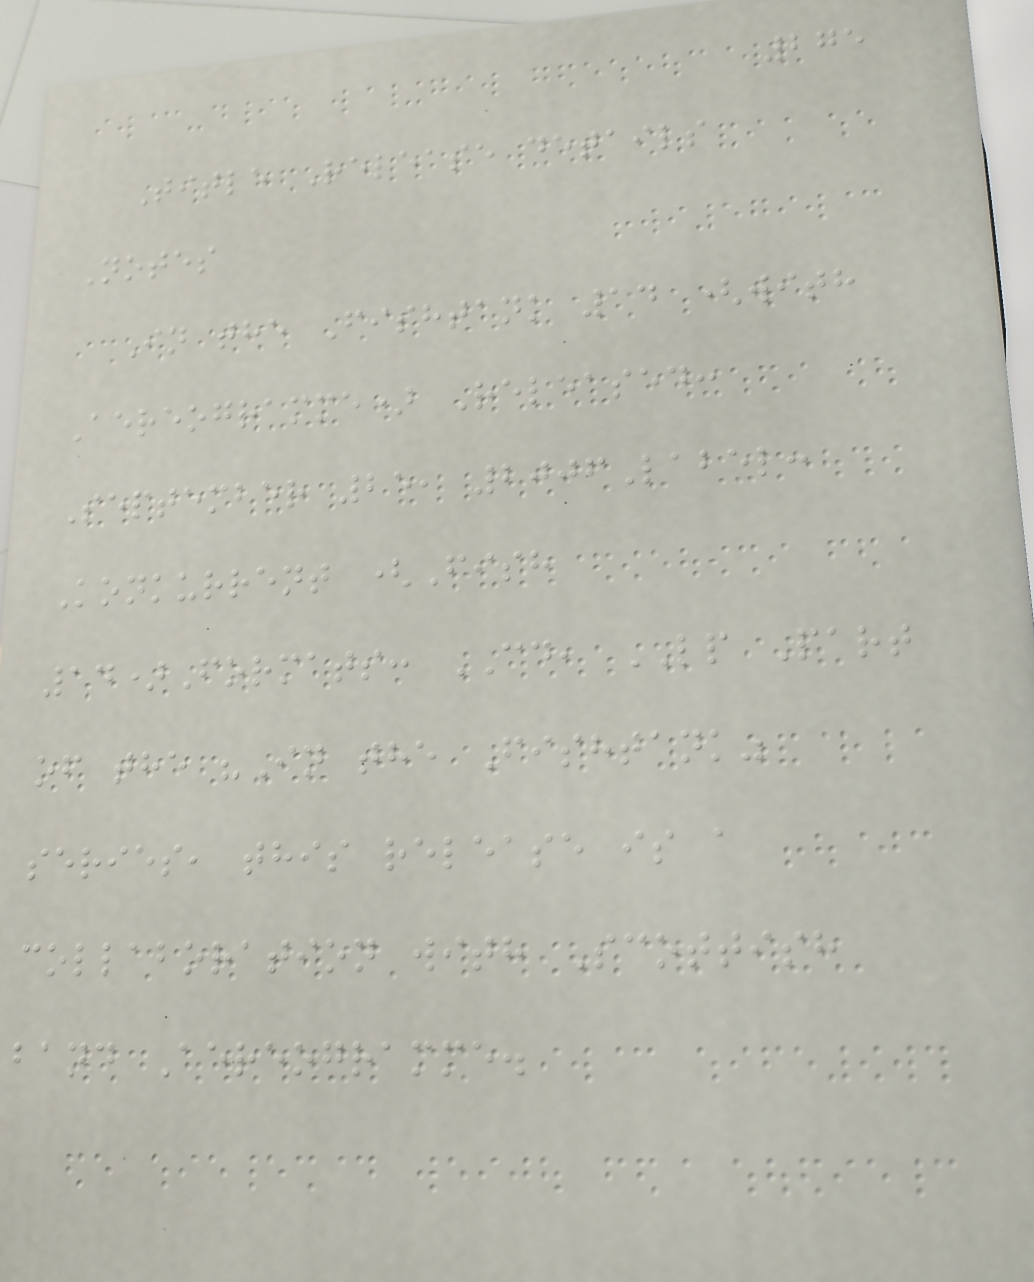275
Title Release details
Notes
In the Fishtank 14 (with
Aereogramme) Released:
September 25, 2006Label:
Konkurrent (Fish
14)Formats: CD, LP Part
of the "In the Fishtank"
series, this release is a
collaboration with Scottish
band Aereogramme.
